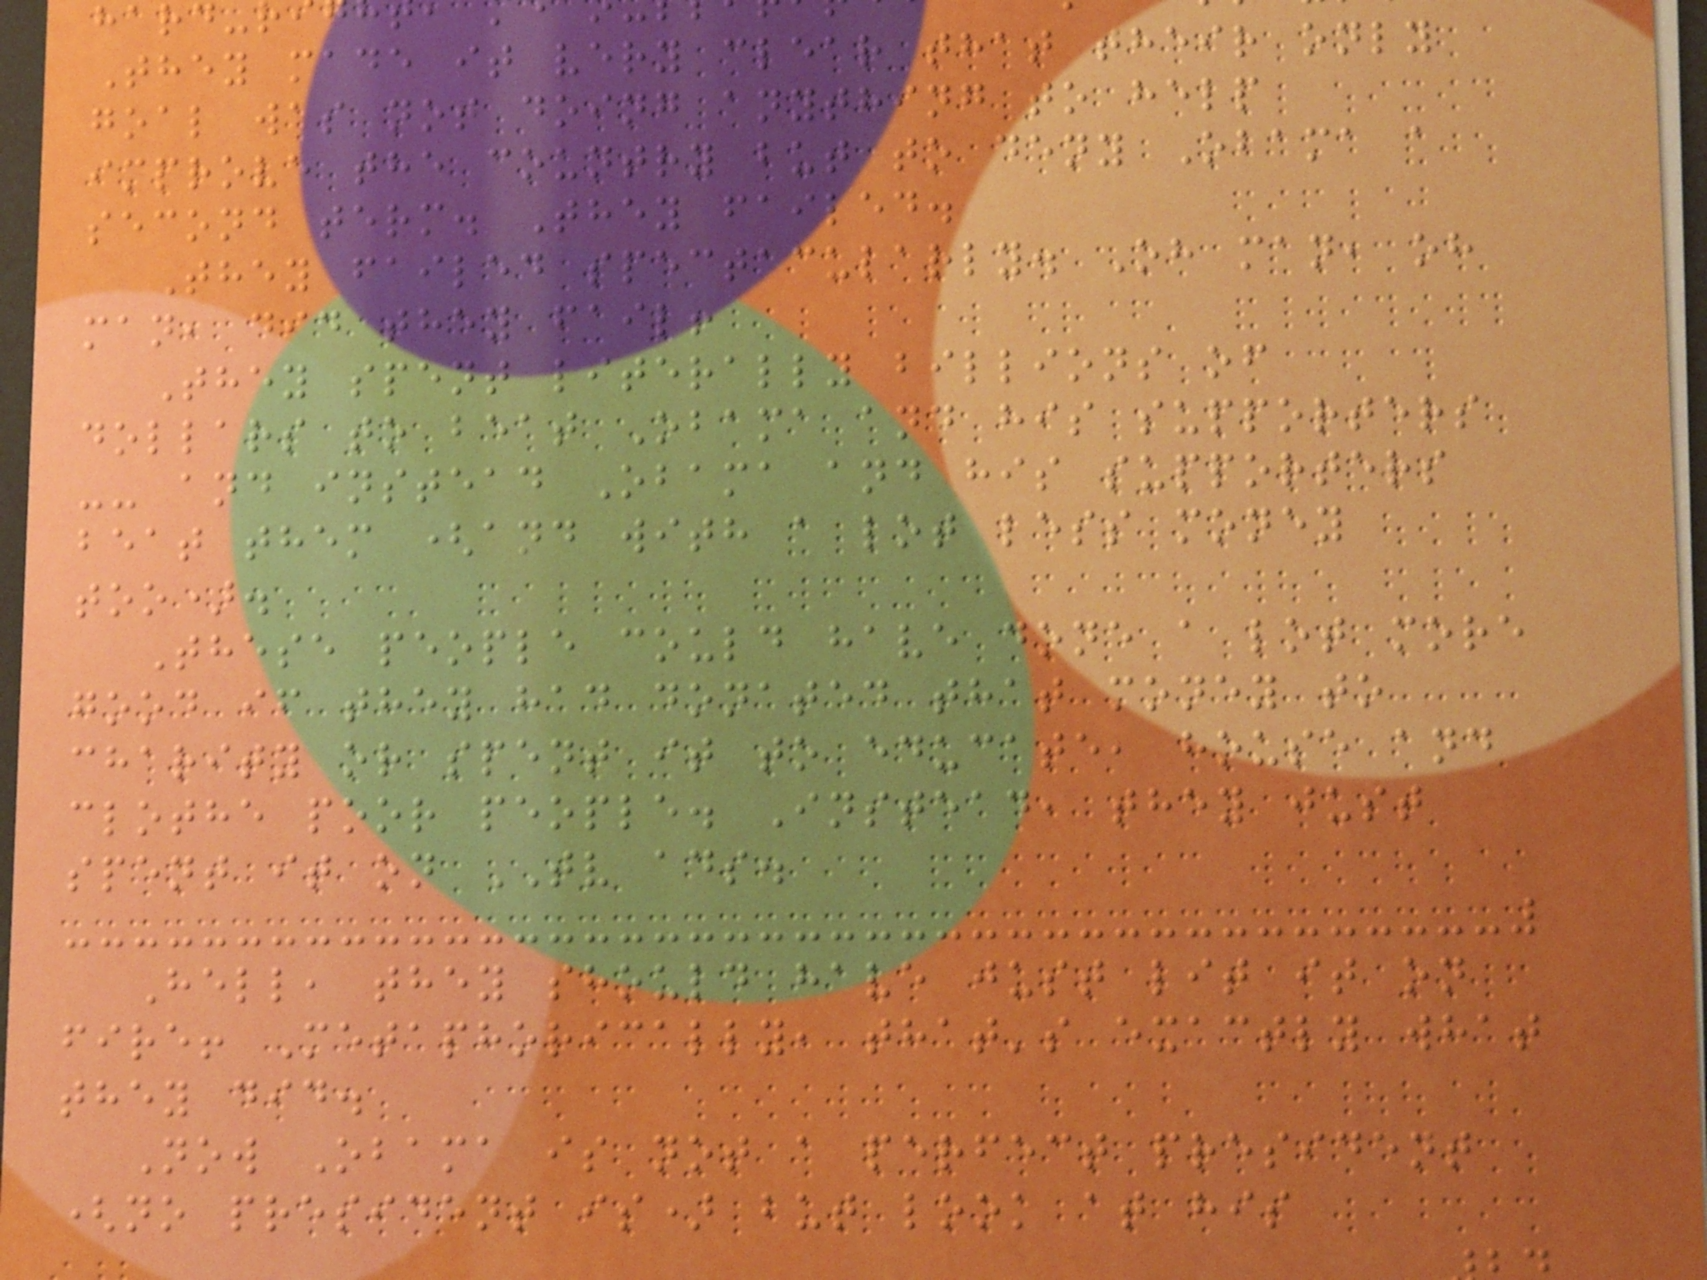They made it very clear that their only
goal was not doing anything to help
improve the country but to deny Obama a
second term. They failed.
They failed spectacularly. Oh man, oh
man, did they fail!
They spent literally billions of
dollars to beat Obama and his supporters
-- and instead Obama and his supporters
beat them (and with a lot less money
too).
These people could have done a lot more
good if they had donated that money to
charity or spent it to educate, house and
clothe poor people. Instead, they just
spent it on TV ads.
Hell, they should have just lit it on
fire! Metaphorically, that's exactly what
they did.
Now Obama is not a perfect president
(no president is) but look at his
